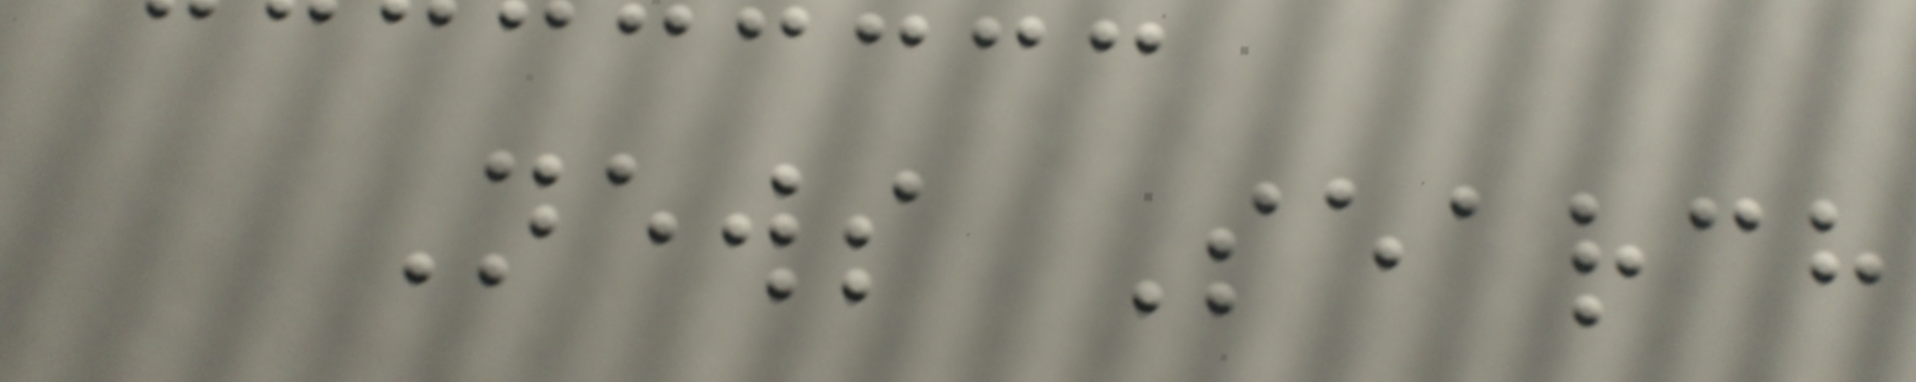News Search
